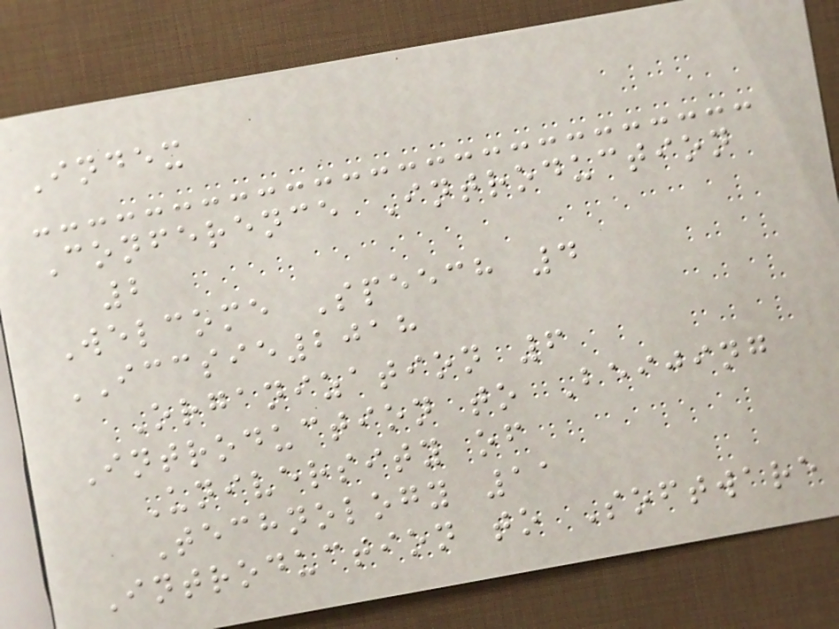Index
Conference Introduction
2
Welcome Speech 4
ICCSIE2018
Organization 6
Introduction to Beijing
University of
Technology 11
Introduction to Software
